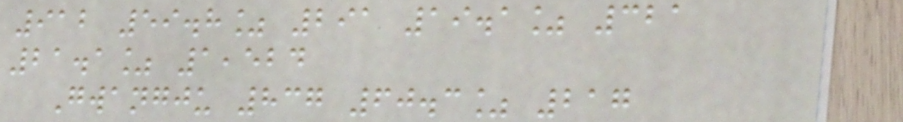912 59.8% 291 19.1% 321
21.1% 1,524
Gwangju 837 60.3% 217
